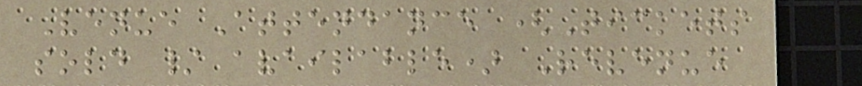Venue Attendance (Tickets
sold / available) Revenue
